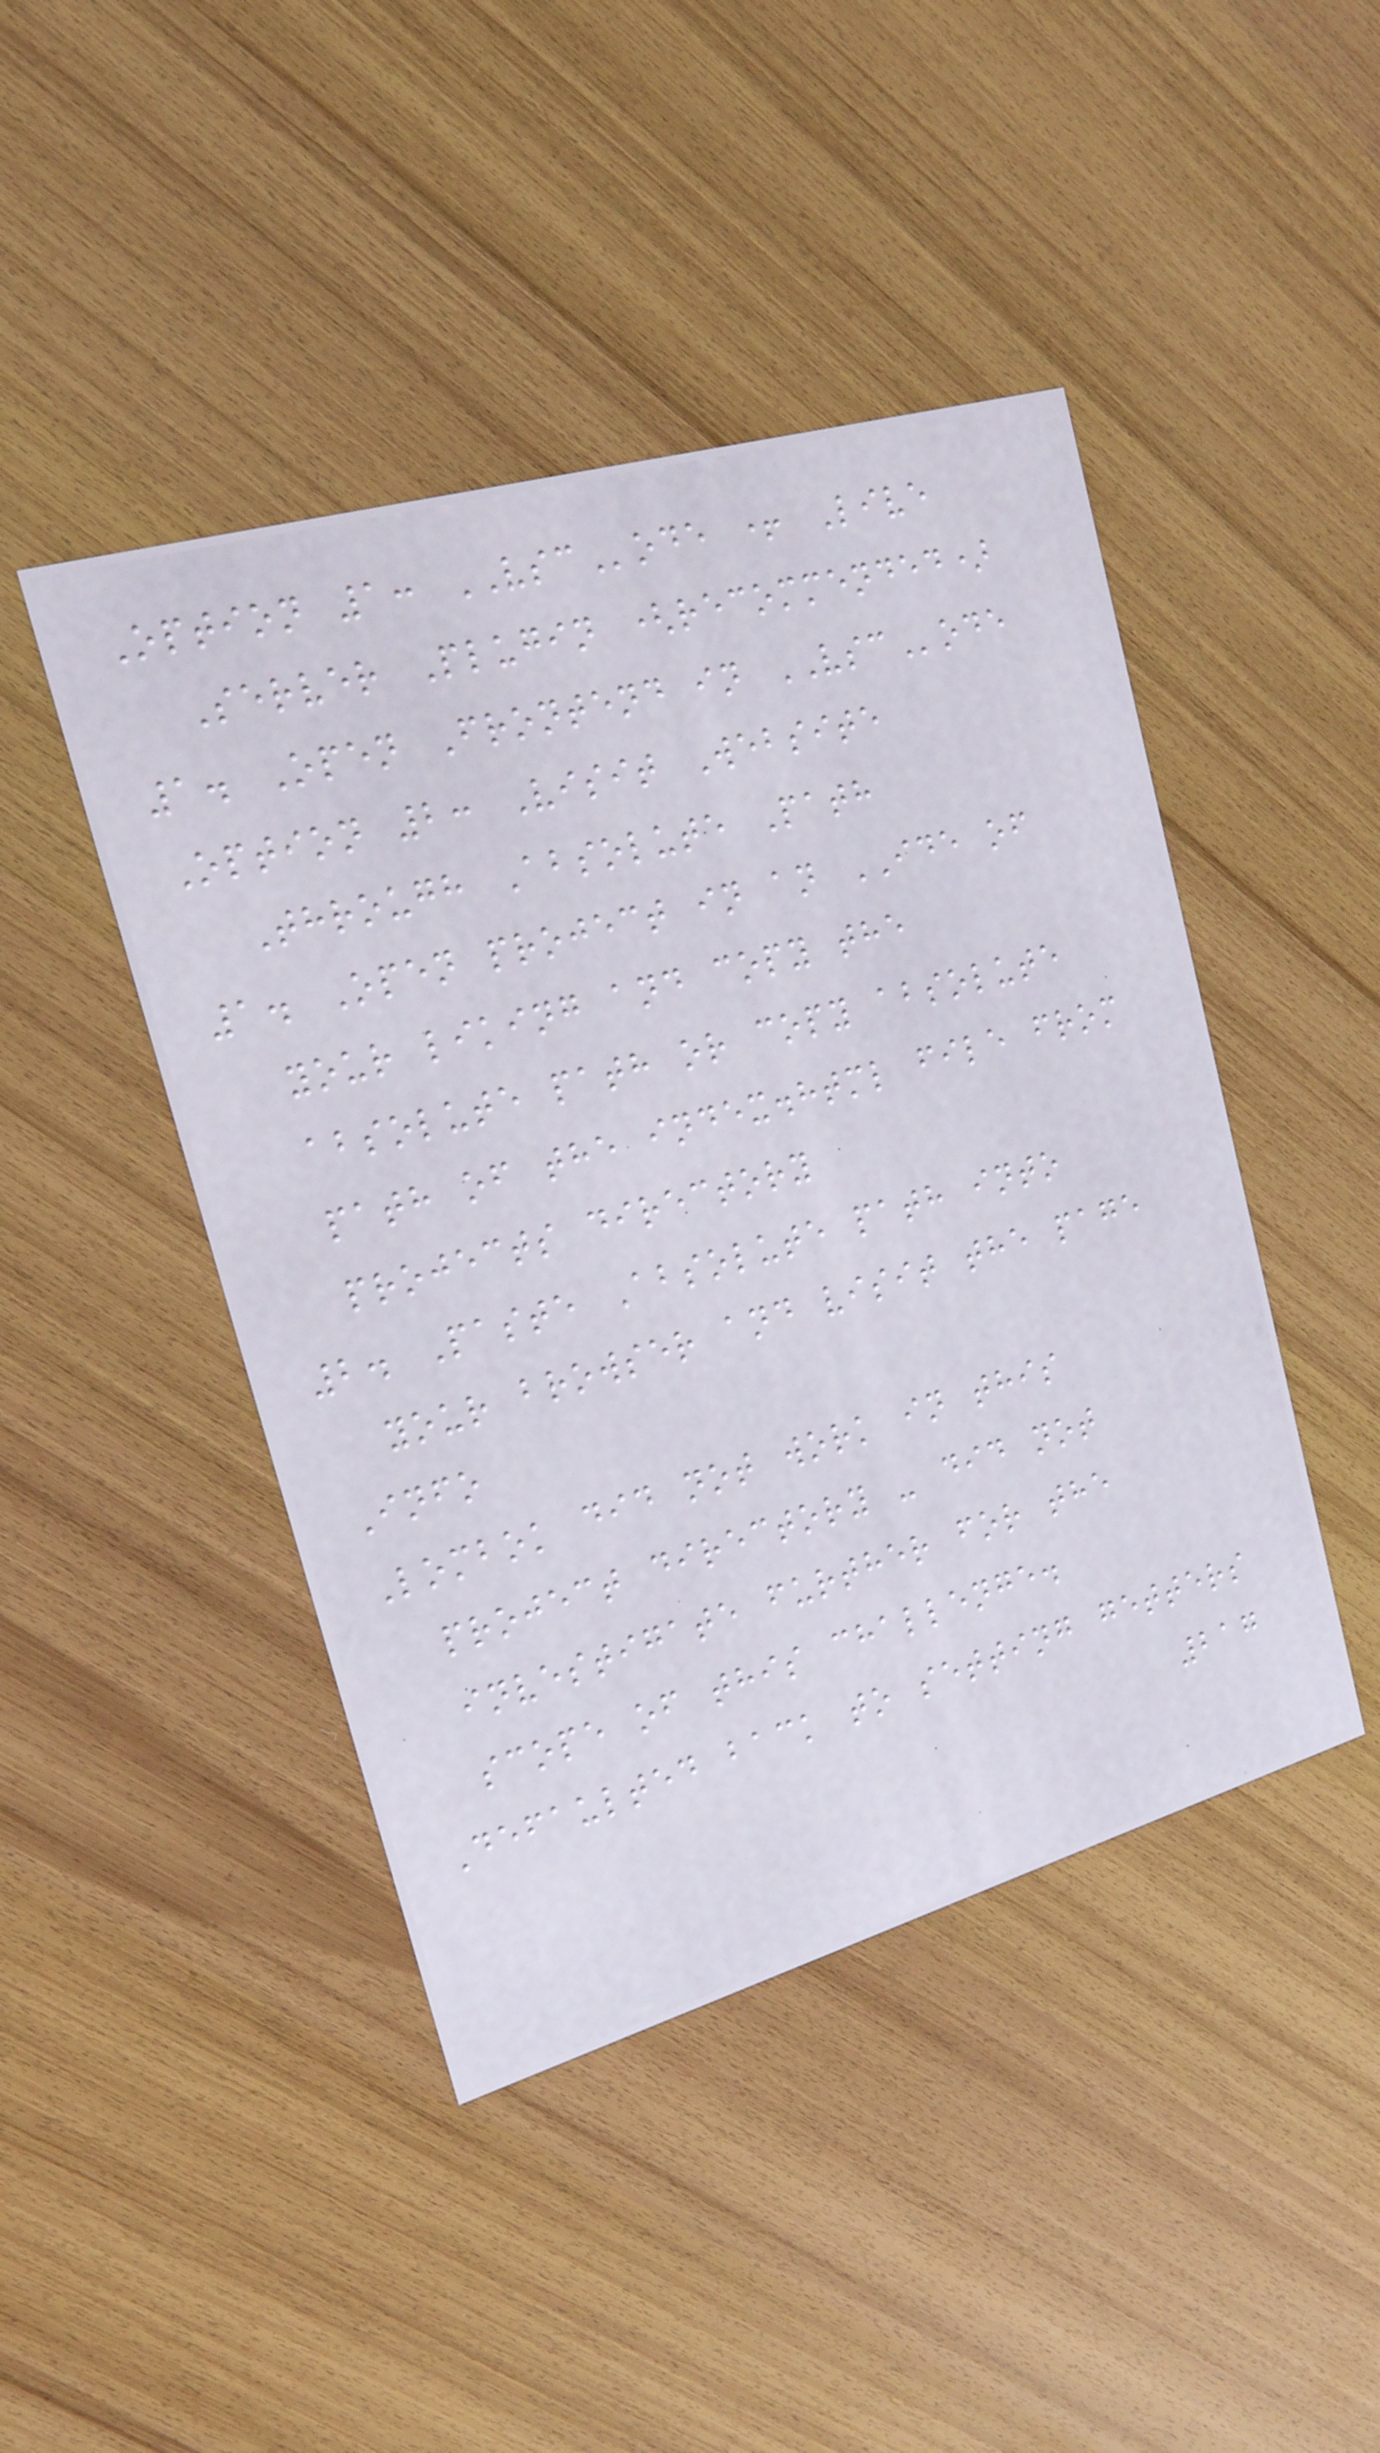Option 1: VSCode + Live
Server Plugin (recommended)
1. Open Frontend in VSCode
Option 2: Visit Website
Through Absolute Path
1. Open project in an IDE of
your liking and copy the
absolute path or copy absolute
path of the index.html file from
projects directory
2. Paste Absolute path into
your browser and visit the page
Info
Lombok did not work in this
project directory - did not
investigate further for the
scope of this challenge.
Defaulted back to setting getters
217
